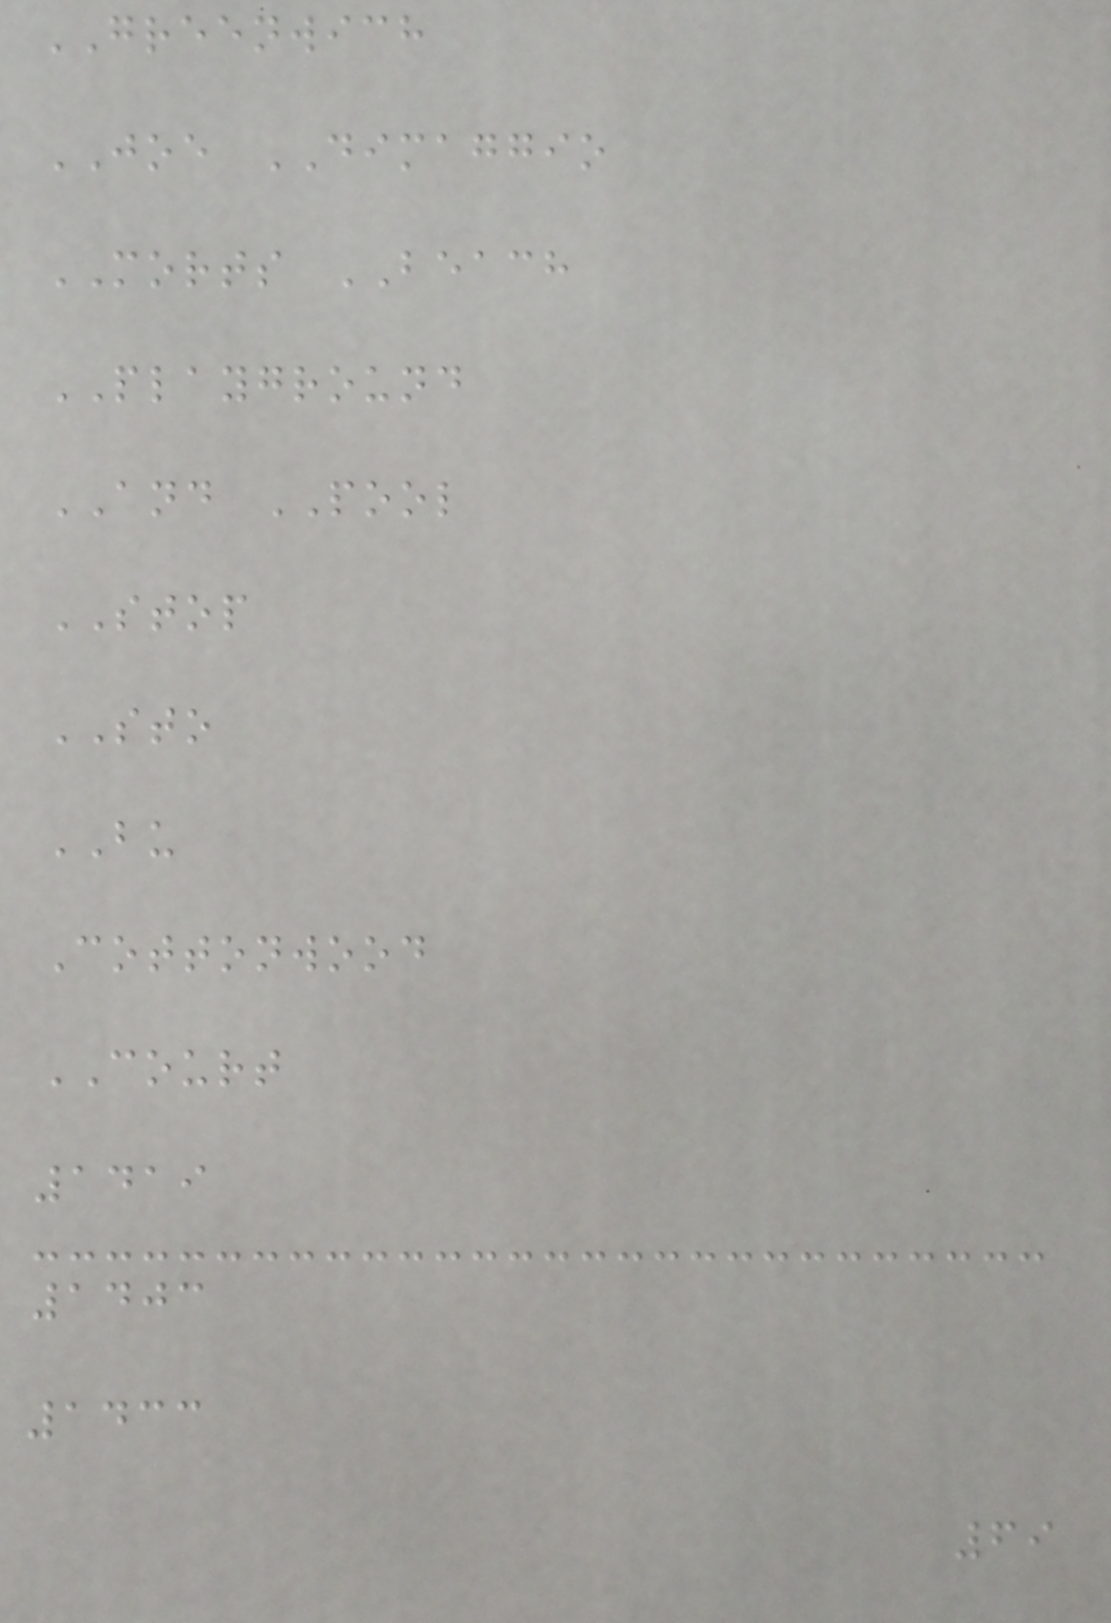GREENWICH
JOE DIMAGGIO
MORTS BEACH
PLAYGROUND
AND POOL
STOP
STO
BU
Cottonwood
COURT
1419
1403
1433
69
